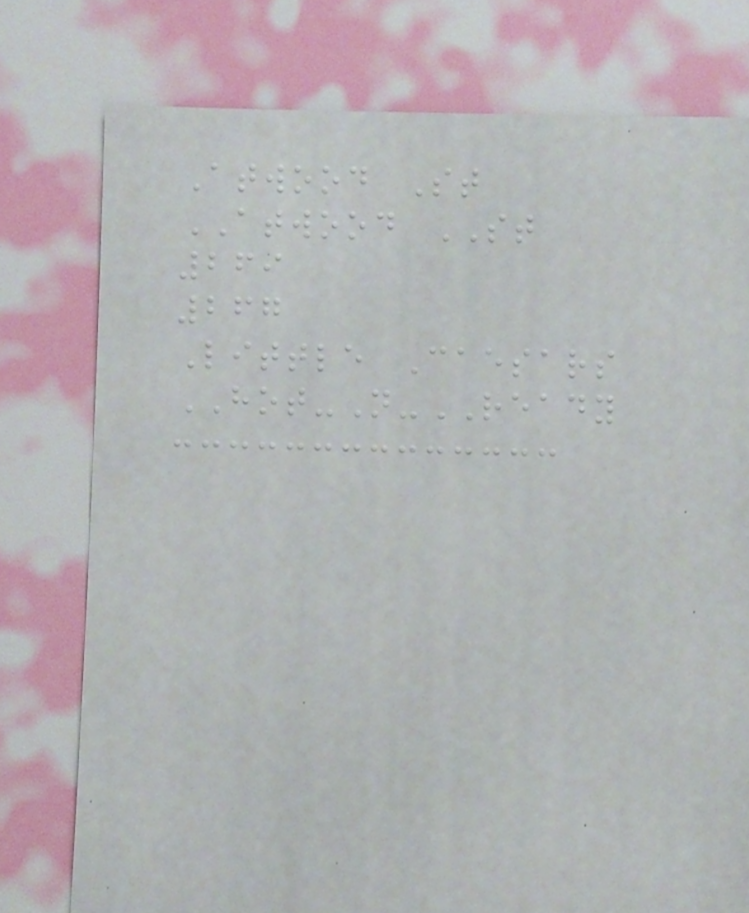Atwood St
ATWOOD ST
269
267
Little Caesars
HOT-N-READY
